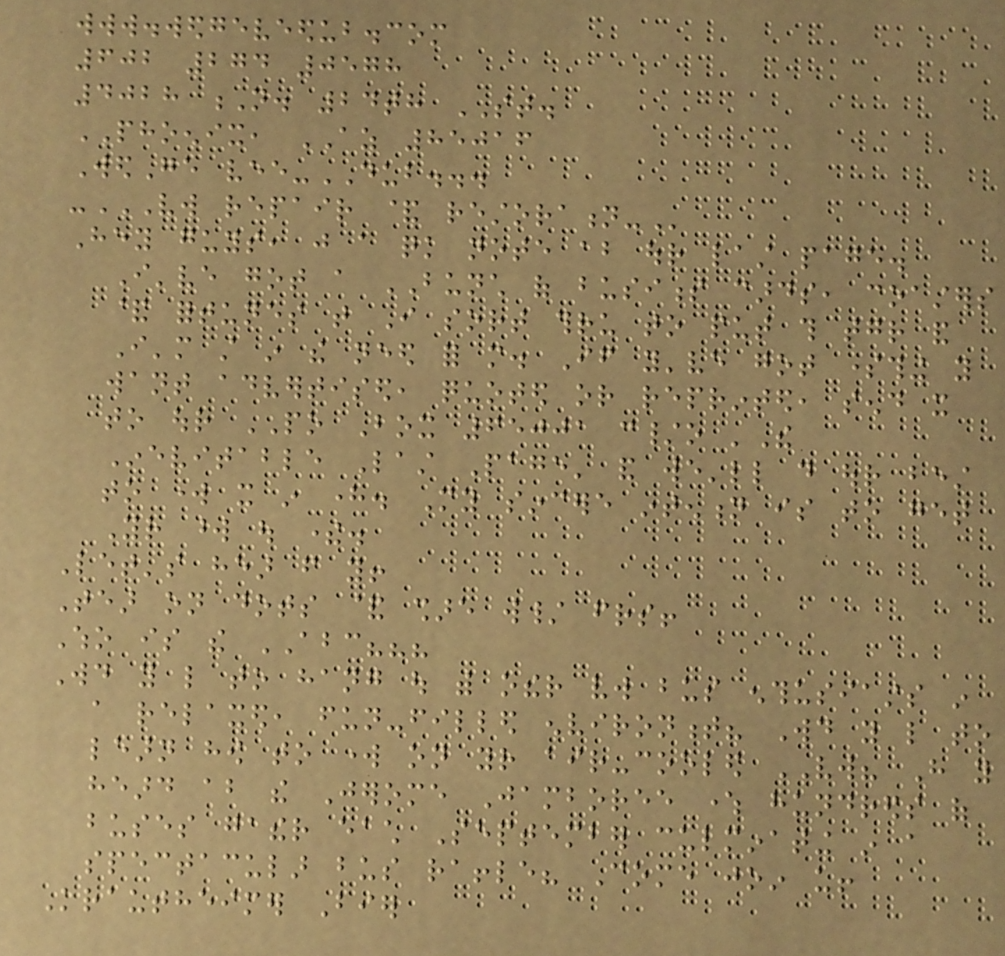www.wedgeveedub.com
602 274 0578
4028 N. 24th ST.
PHOENIX, AZ 85016
WedGe vee-DUB...
-VW REPAIR & RESTORATION-
Hey guys, just a quick note about our last page.
I've got a BUNCH of business cards, coasters
& fortunes that I sort thru to put this together and
I'm still in the need for more. If you've got something you
want advertised, quoted or reprinted, send it
to our PO Box 65001 c/o 'The
Inevitable Last Page' and we'll do our best
to work it in here. My sincere intention is to get
Your word out there.
Let's hear from you!
Tear on dots & share w/ friends!
Who is the ABC???
Would you like to hang out with other vw bus enthusiasts in
a relaxed, fun-filled environment? Would you like to
learn how to work on your air-cooled VW? Have you
heard about the Jerome Jamboree where hundreds of
buses gather each September culminating in a
spectacular bus raffle? Come join us!
Krautheimer Bier
